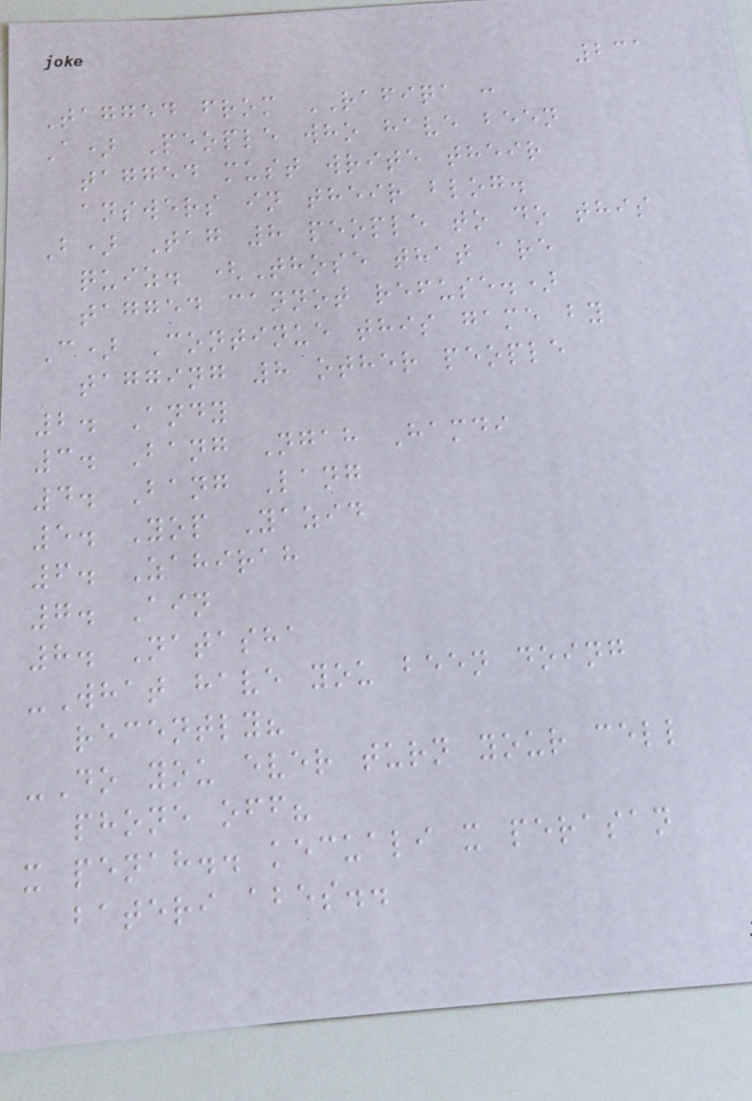231
Tagged from RAFIQA :
A) People who have been
tagged must write their
answers in their blog.
B) Tag 8 people to do this
quiz. (Those that are
tagged cannot refuse.)
C) Continue this game by
tagging 8 other people
2. Andy
3. Bang Ngah Hamdi
4. Bang Lang
5. Yop Yazid
6. Zahirah
7. Ain
8. Natasha
-What have you been doing
recently?
-Do you ever turn your cell
phone off?
x penah.. kecuali x perasan
bateri abes..
